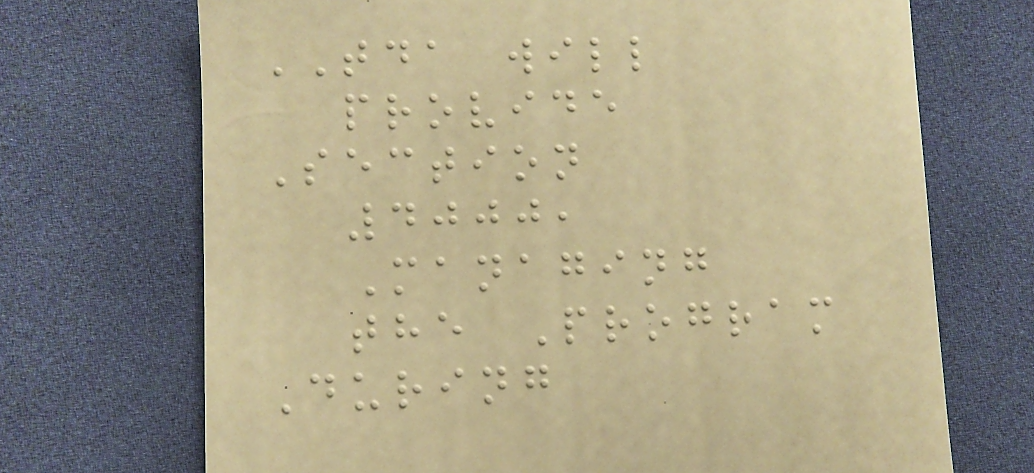TDA will
provide
Section
4000,
Managing
the Program
During
